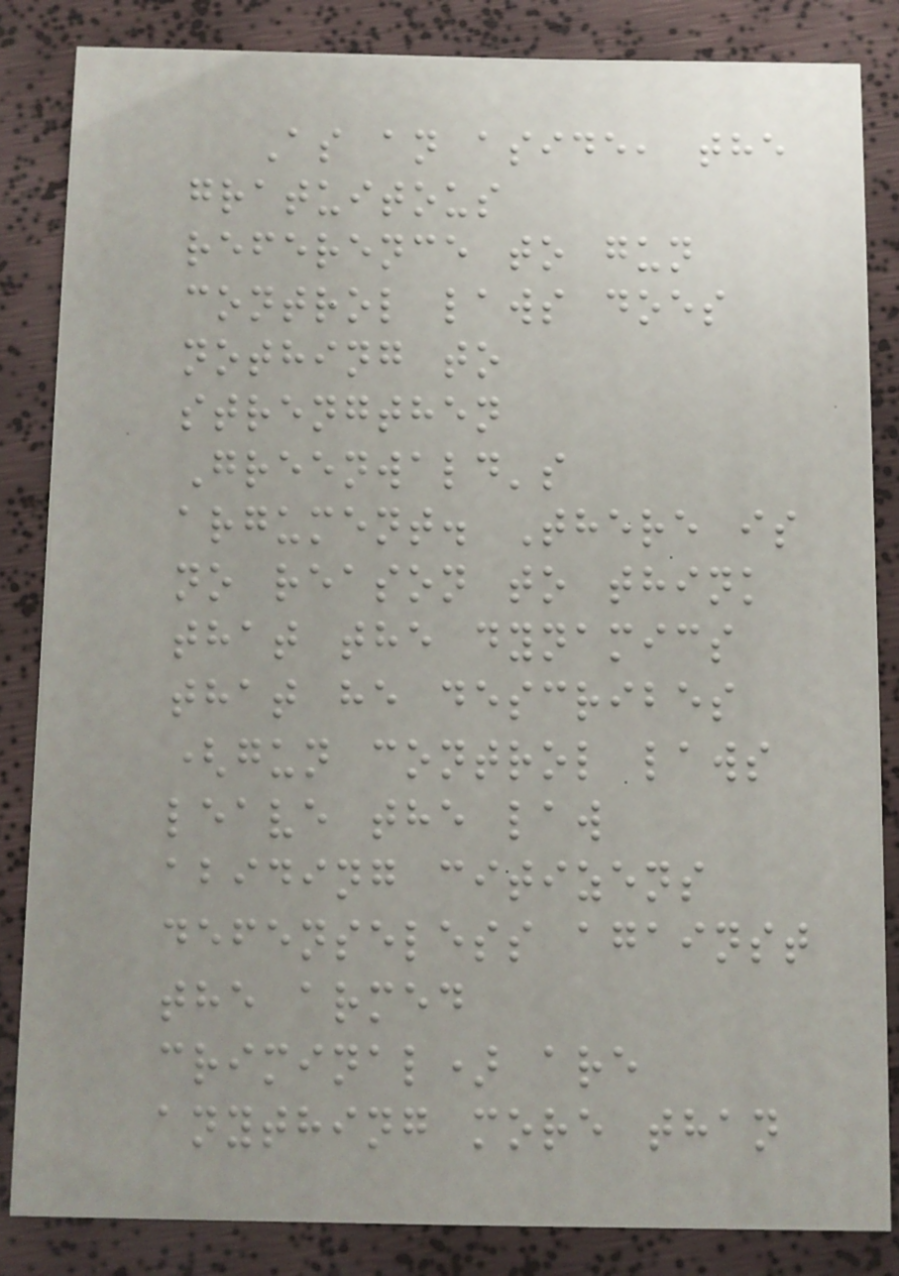As an aside, the
gratuitous
reference to gun
control laws does
nothing to
strengthen
Greenwald's
argument. There is
no reason to think
that the dynamics
that he describes
(gun control laws
leave the law
abiding citizens
defenseless against
the armed
criminal) are
anything more than
